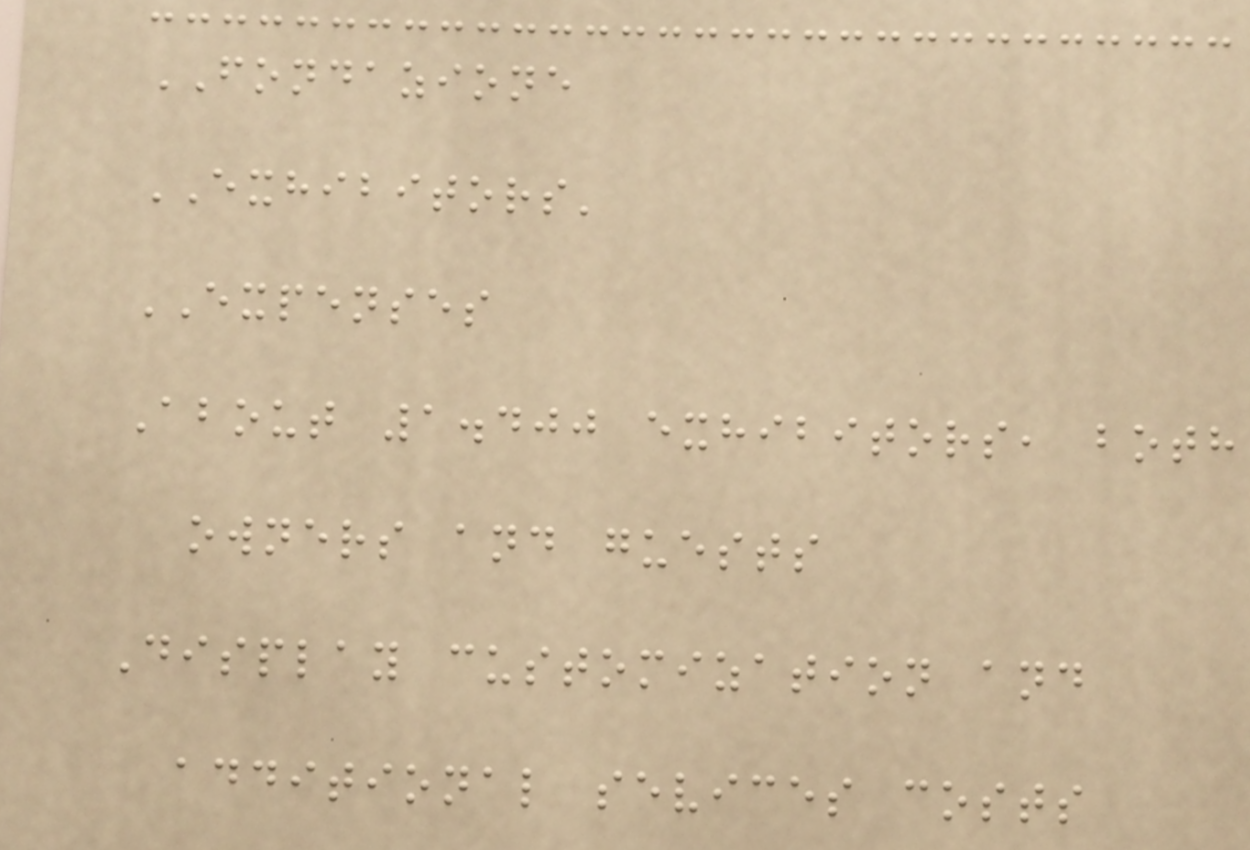FONDAZIONE
EXHIBITORS'
EXPENSES
About 1.400 exhibitors, both
owners and guests
Display customization and
additional sevices costs
